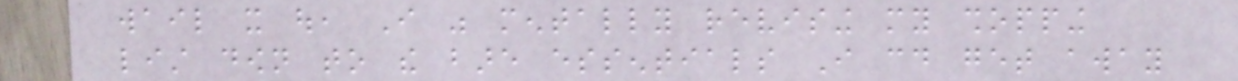wail it out, I was mentally revising my shopping
list down to the bare essentials I could get away
